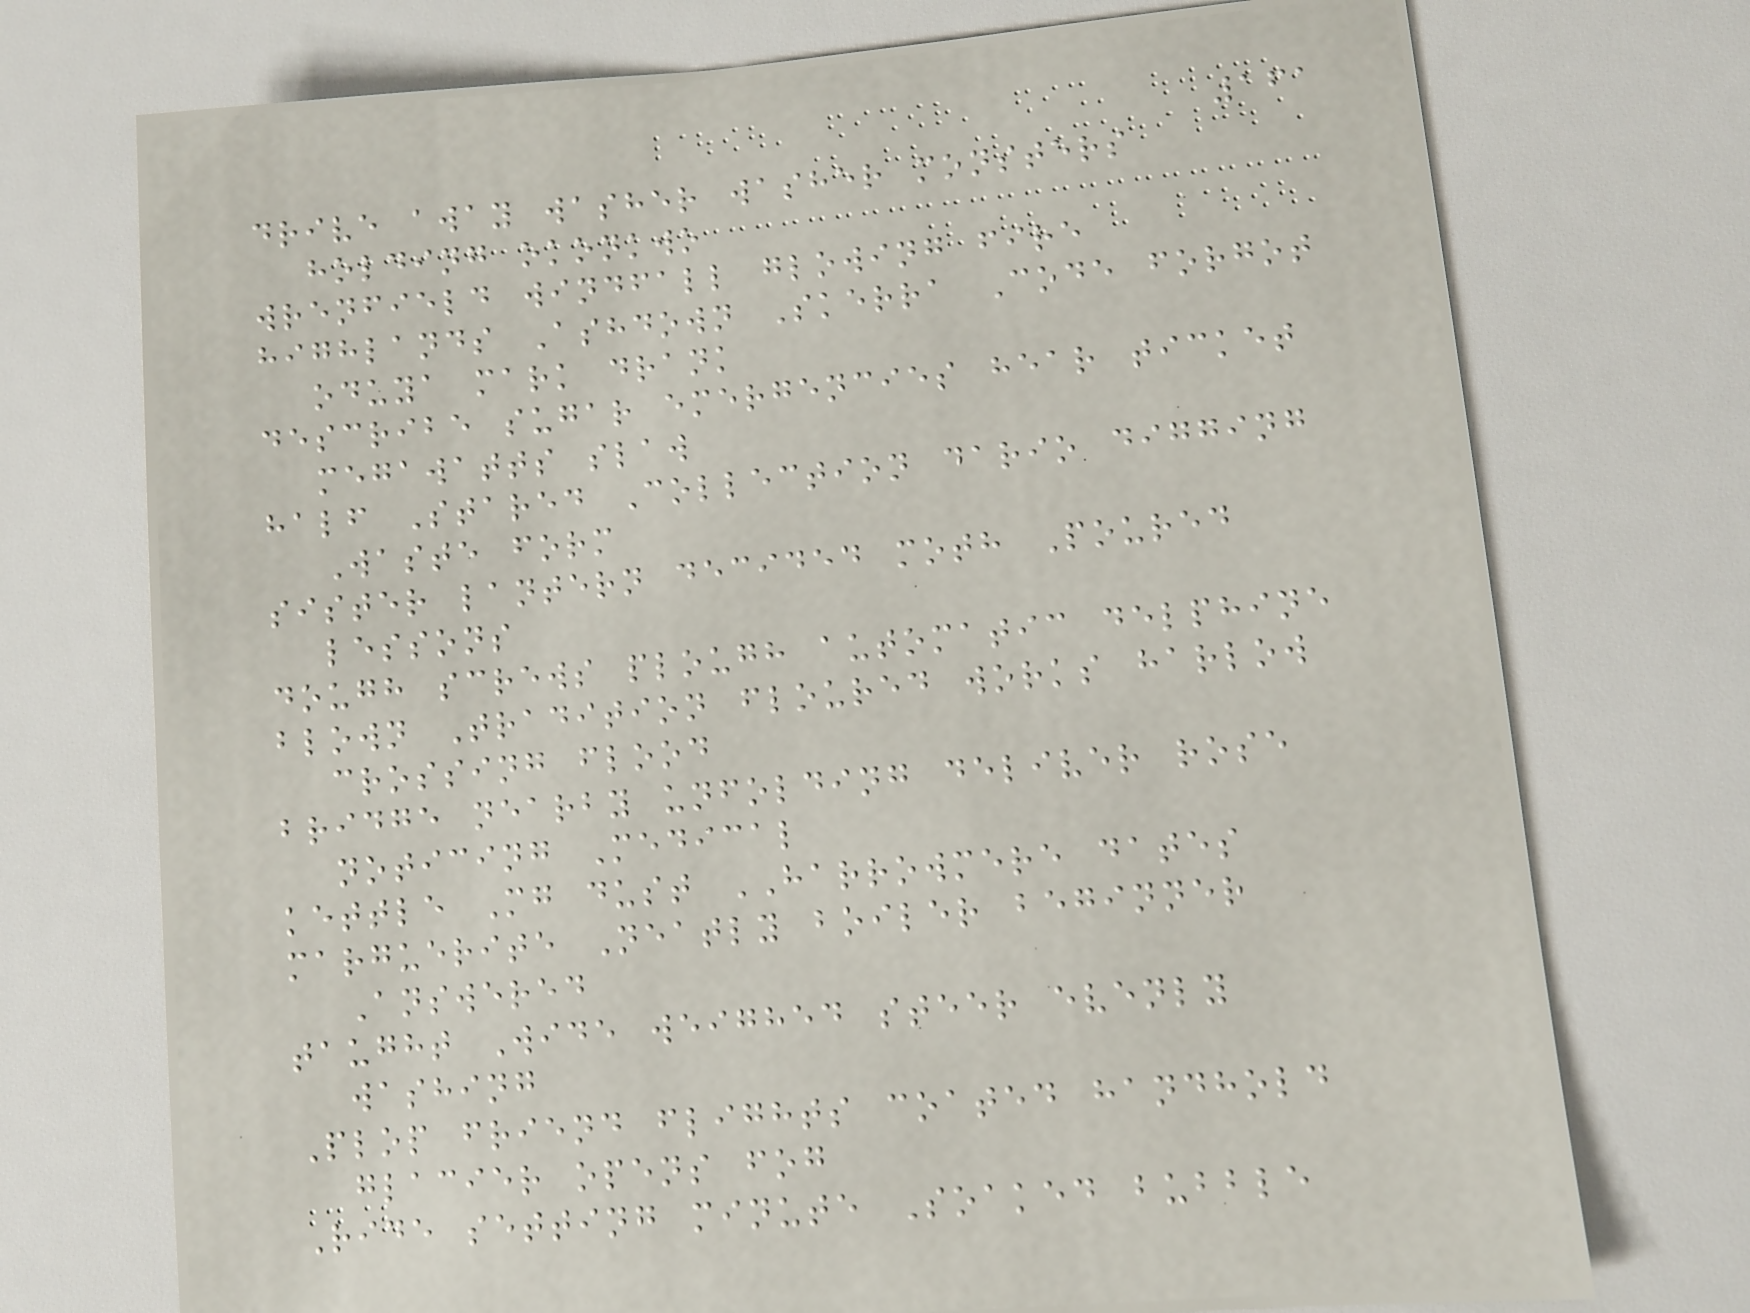161
drive away washer washer monsters
holding okonkwo
wrenfield windfall glowing fire
highlands Ashdown Skerra Code forgot
oduya mark drank
describe sugar emergencies hear ticket
megawatts slaw
half Stared Collection dario digging
Waste form
sister lantern decided moth Poured
lessons
dough screws plough automatic delphine
blown Tradition floured works harlow
crossing flood
bridge nearby unfolding deliver rose
noticing Medical
kettle Mg dust HARROWMERE dates
marguerite Neatly boiler beginner
Answered
taught Wide weighed steer evenly
washing
Plop friend flights coated handhold
glacier opens fog
Ride setting minute Soaked bubble
